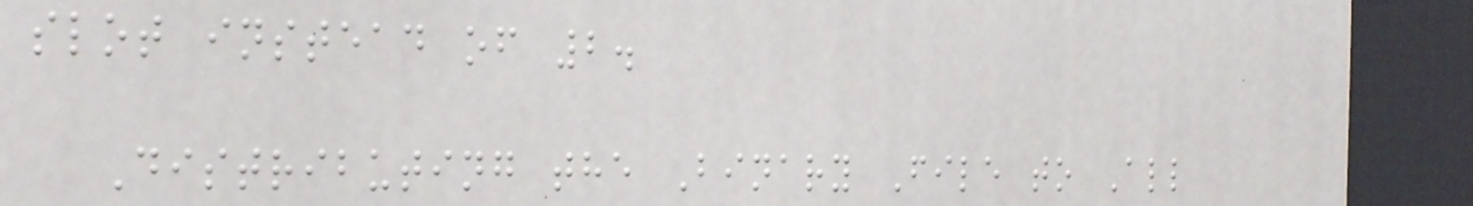slot instead of 2.
Distributing the Binary File to All
